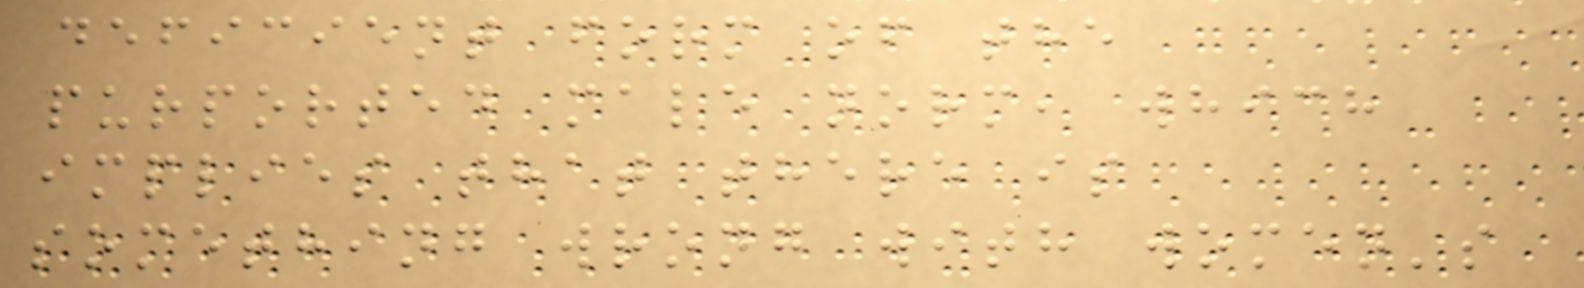deficient form of the
purported male norm, which
implies that there is
something wrong with women's
